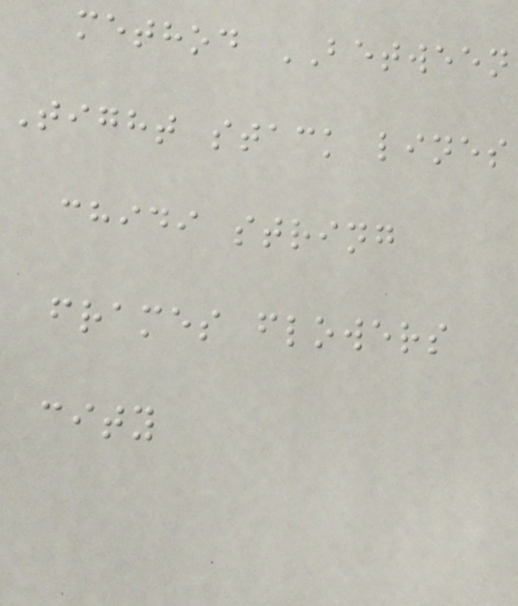method BETWEEN
Tight stack lines
chidi string
frames flowers
city
